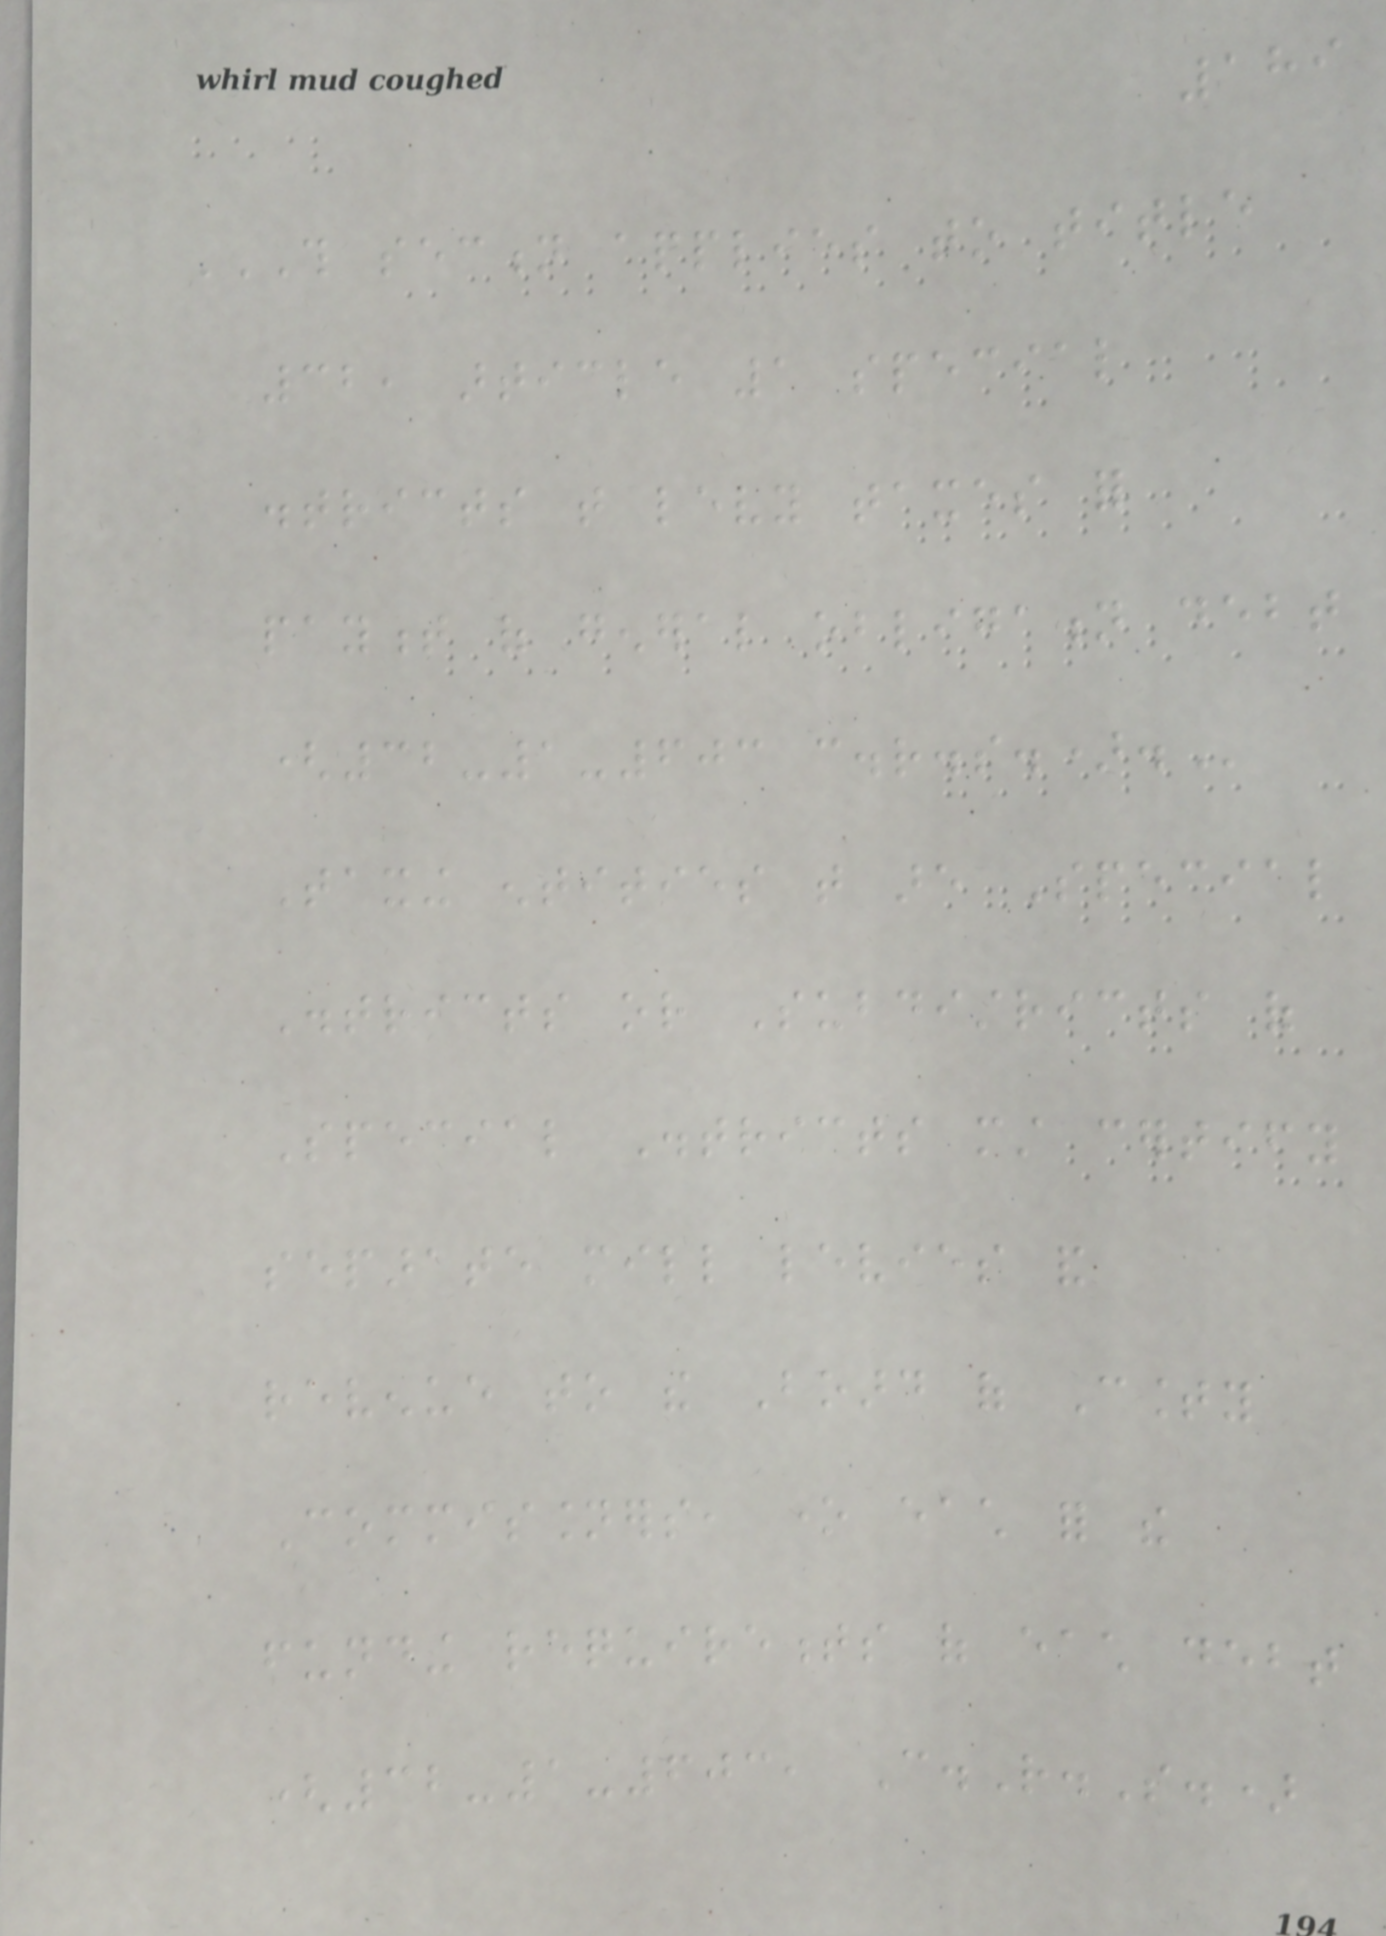189
THIS SECTION APPLIES TO TITLE
32, ARTICLE 1 SPECIAL
DISTRICTS THAT LEVY TAXES FOR
PAYMENT OF GENERAL OBLIGATION DEBT
(32-1-603 C.R.S.).
Taxing entities that are Special
Districts or Subdistricts of
Special Districts must certify
separate mill levies and
revenue to the Board of County
Commissioners, one each for the
funding requirements of each debt
(32-1-603, C.R.S.)
